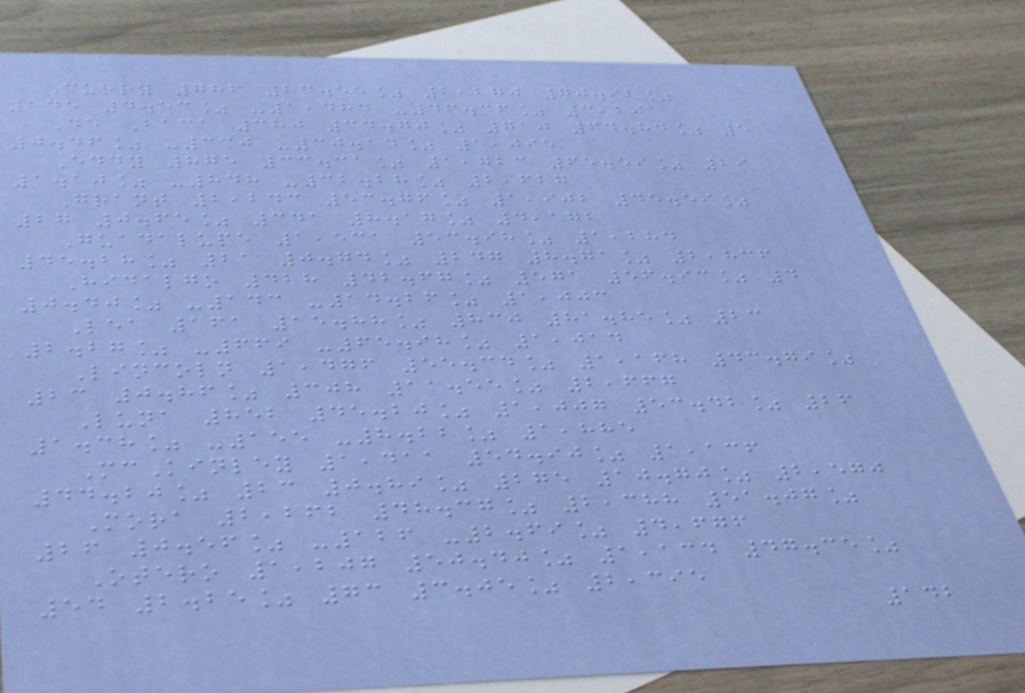Curry 786 24.55% 2,270 70.92%
145 4.53% -1,484 -46.36% 3,201
De Baca 380 34.70% 710 64.84% 5
0.46% -330 -30.14% 1,095
Eddy 875 33.31% 1,723 65.59% 29
1.10% -848 -32.28% 2,627
Grant 2,243 53.76% 1,902 45.59%
27 0.65% 341 8.17% 4,172
Guadalupe 1,531 53.98% 1,284
45.28% 21 0.74% 247 8.71% 2,836
Hidalgo 428 42.67% 571 56.93% 4
0.40% -143 -14.26% 1,003
Lea 161 15.88% 830 81.85% 23
2.27% -669 -65.98% 1,014
Lincoln 1,476 55.34% 1,168 43.79%
23 0.86% 308 11.55% 2,667
Luna 852 45.20% 1,007 53.42% 26
1.38% -155 -8.22% 1,885
McKinley 1,411 54.90% 1,136
44.20% 23 0.89% 275 10.70% 2,570
Mora 2,262 48.37% 2,388 51.07%
26 0.56% -126 -2.69% 4,676
Otero 1,207 50.40% 1,134 47.35%
54 2.25% 73 3.05% 2,395
142
